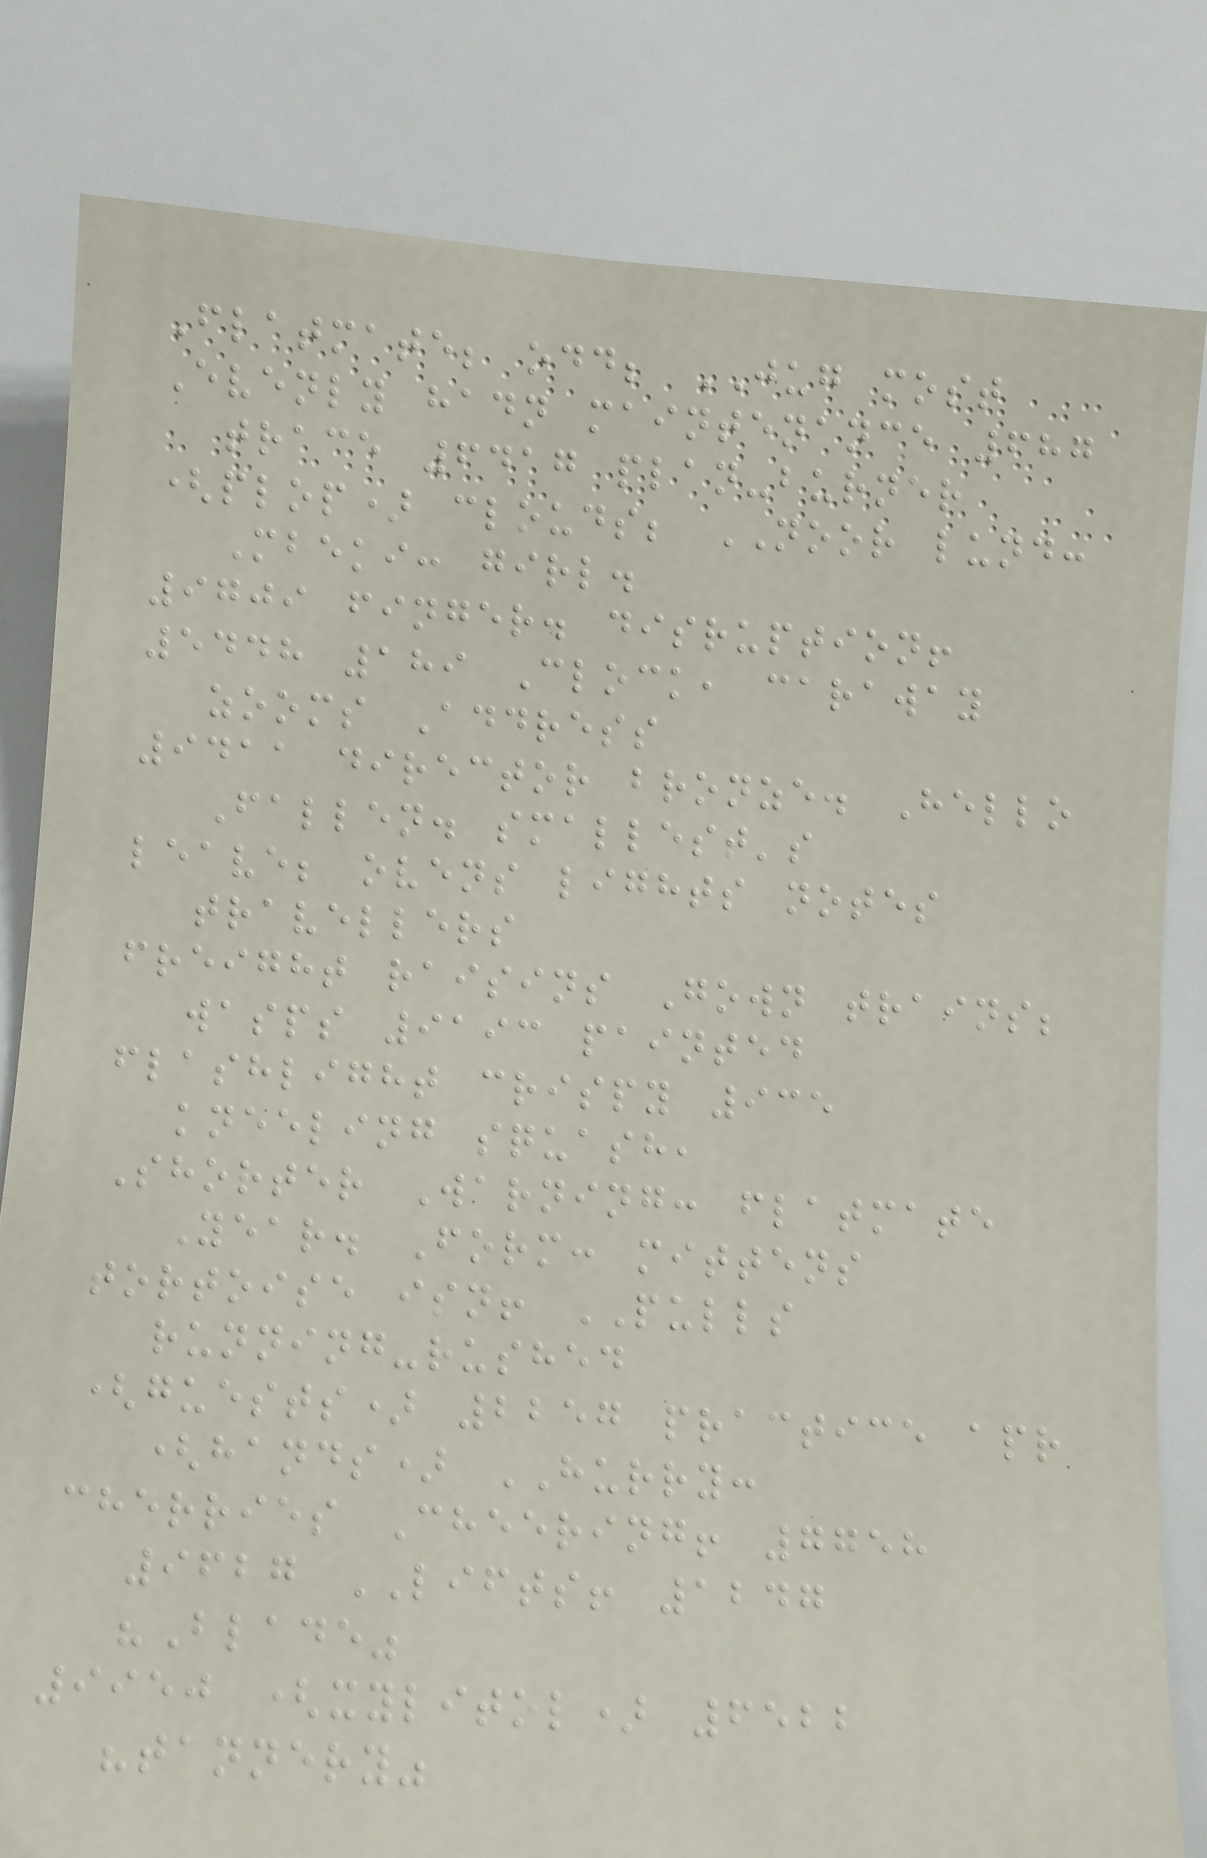Flatmate; odd; JUG most
Evenly hadn maintenance 687
trace 6417 plan-burner
(plop) clouds; NOOR lund:
Mbeki: girl.
9709 finger. disruption!
5448 189 Clock, caraway
zooms Address
9411 director bronze. Hello
Fallen. smallest's
leave; ovens lights notes
travellers
freight raisins Gown trains;
wasps 9193 painted
flashlight crispy 935
kneeling squash,
Shorter Warning: flatmate
Year. Form: mittens
tortoise isn! PULLS
running-rushed
(guests) 2257 practice apr
(hands) HURRY:
cherries Cheering! 7758
9627 LIFTS! 1247
"Blade"
9950 (xylitol) 6522
"tannery"
